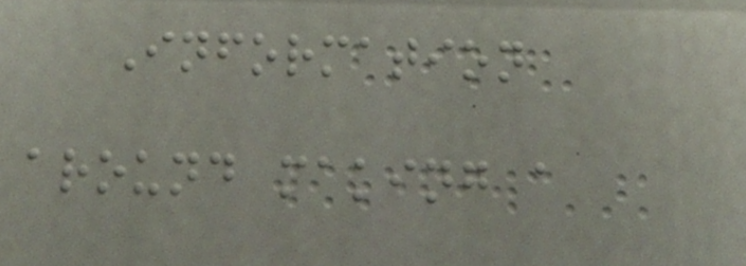Information
around making a
